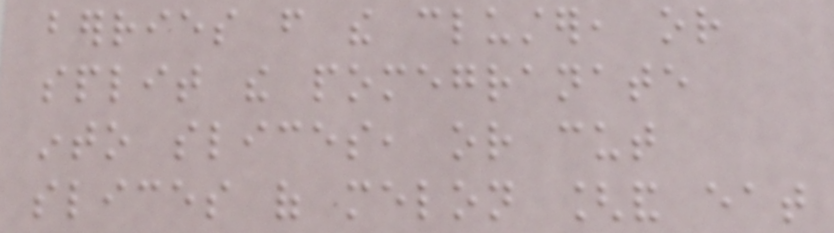berries from the cluster, or
split the pomegranate
into slices, or cut
slices of melon [and eat
